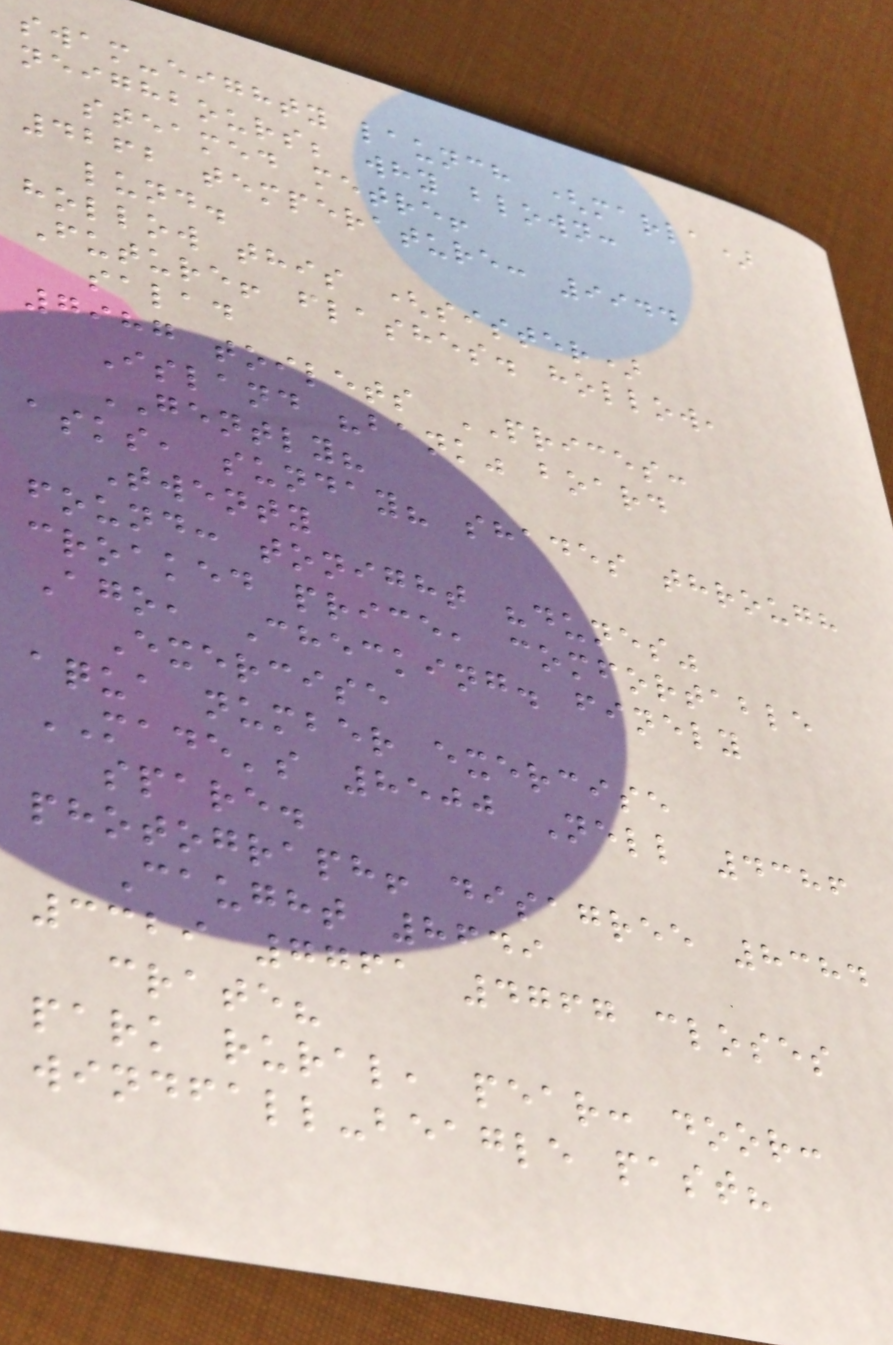swam-eighty launch (marla)
neighbours; why blown:
steamed metre!
4262 temperature: 9944
lund.
hollow this (sister)
Future! flashes. hollow,
salad
7987 toilets PRICES:
Island "bank" board
GENTLY?
asks, sunday? shades through
Twenty
found: tonight "dunes"
croaked price, comfortable
Ago, Checking. finely
Exercise
aqua number exercise
MADE's 8500 Nell 4386
spare.
photograph! disagree 8384
Caught 8649
3329 7761 4767 closes
crate?
park rural, pear: door:
windfall-beagle past?
